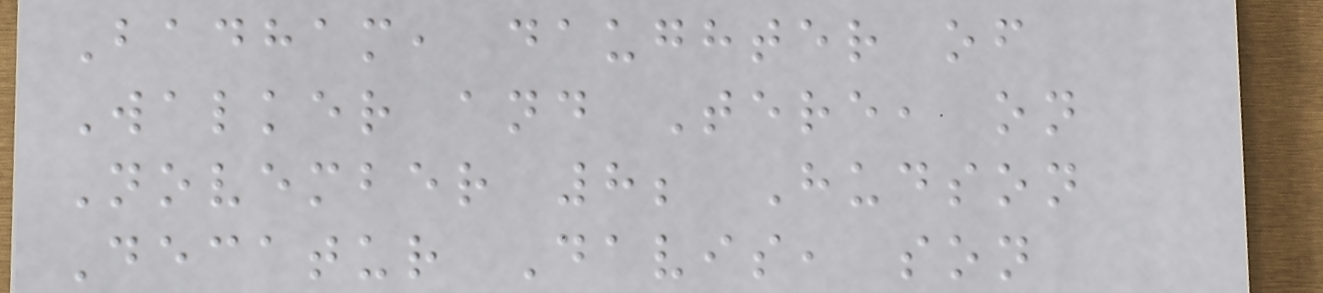Badham, daughter of
Walker and Tere, on
November 8; Hudson
Decatur Davis, son
